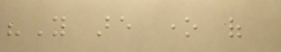"You are one of
